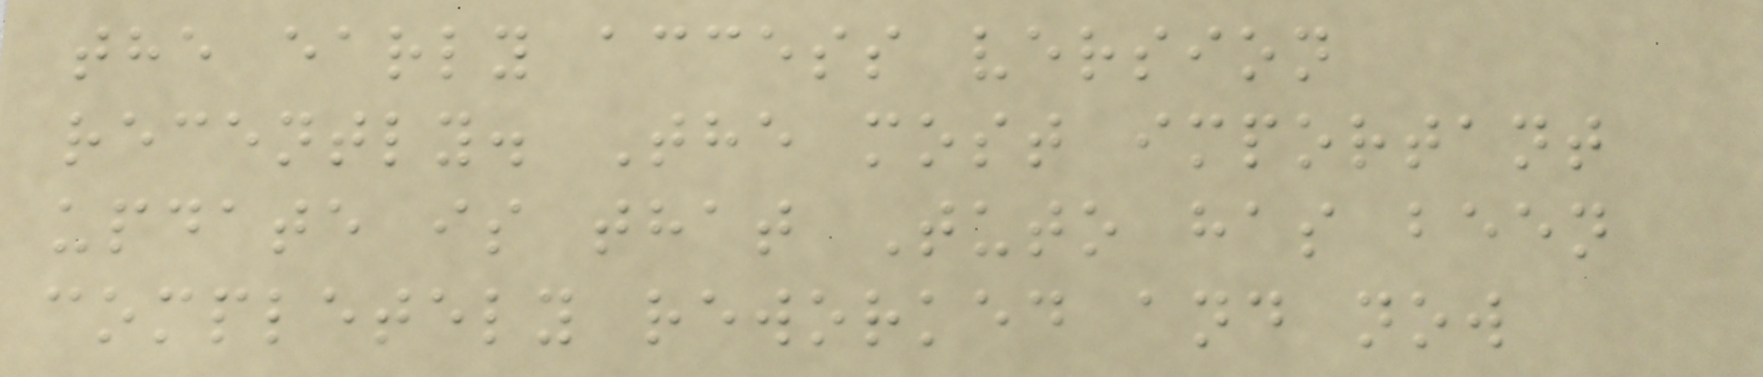the early access version
recently. The most important
update is that Tuto has been
completely reworked and now
